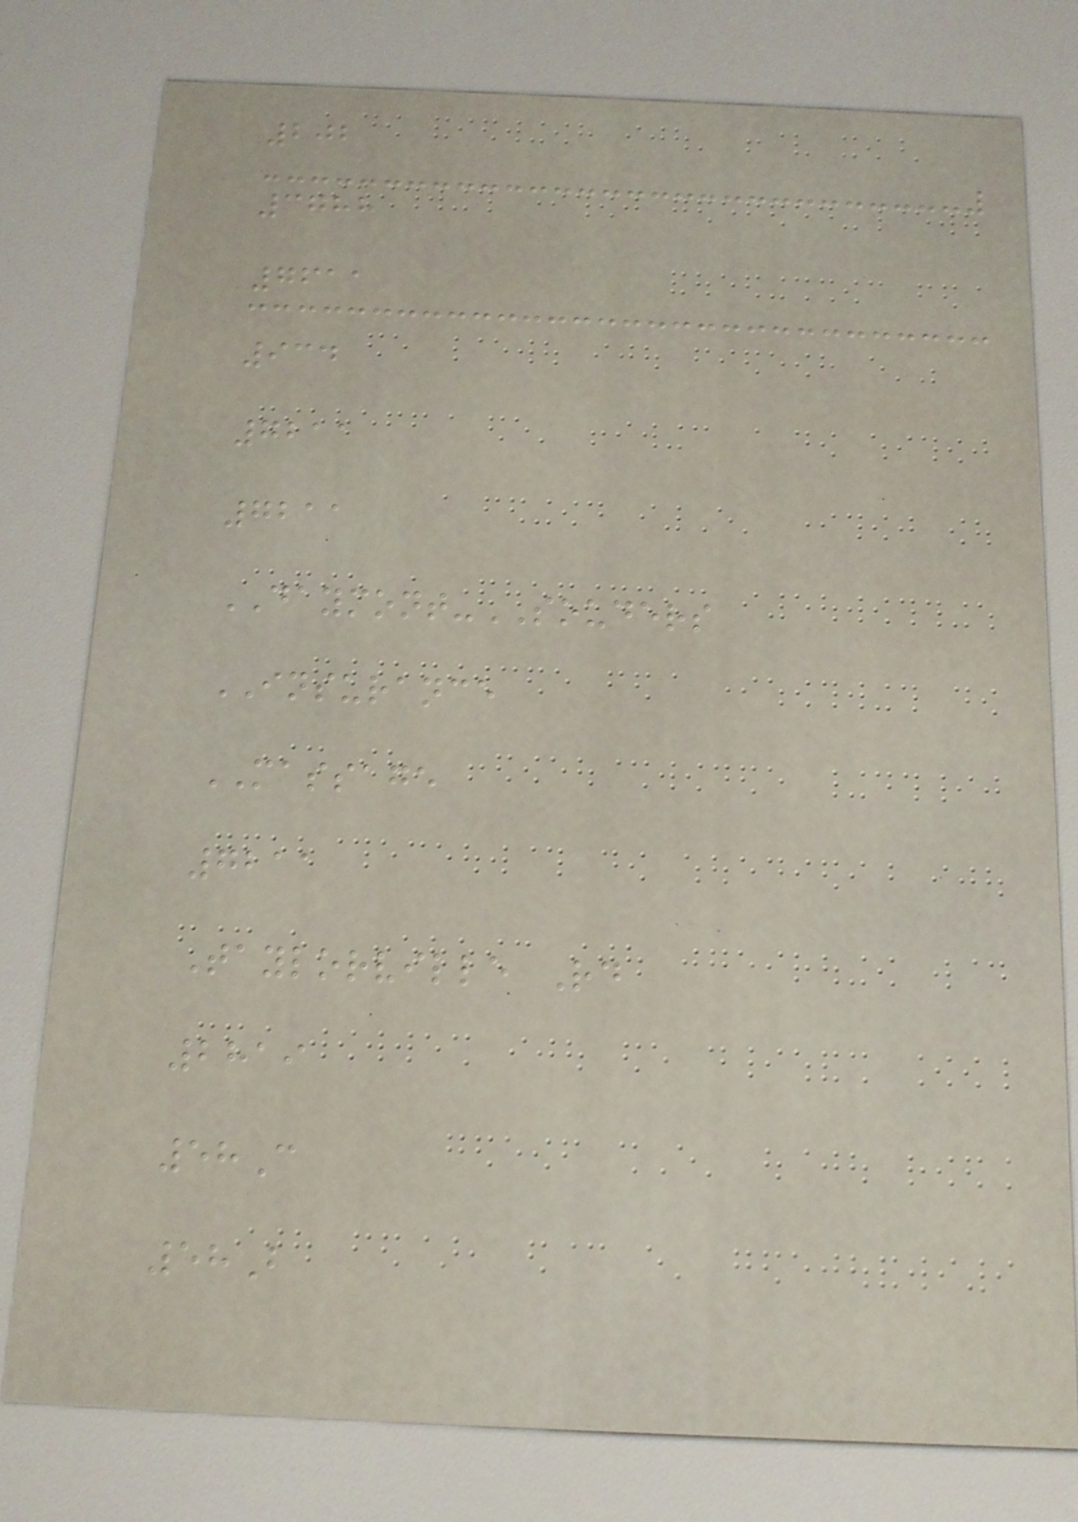202
3788
7611
934
7211
7211
DAYMONT-SOUDERS
INSURANCE
MASSAGE
7211
Taylorville Rd
2819
58C
58B
